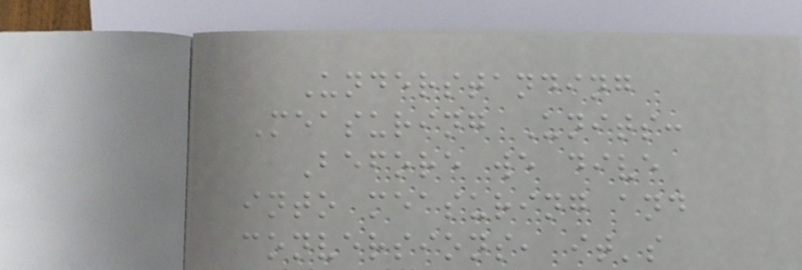Understanding
Measuring Units:
Before we dive
into measuring and
conversions, it's
